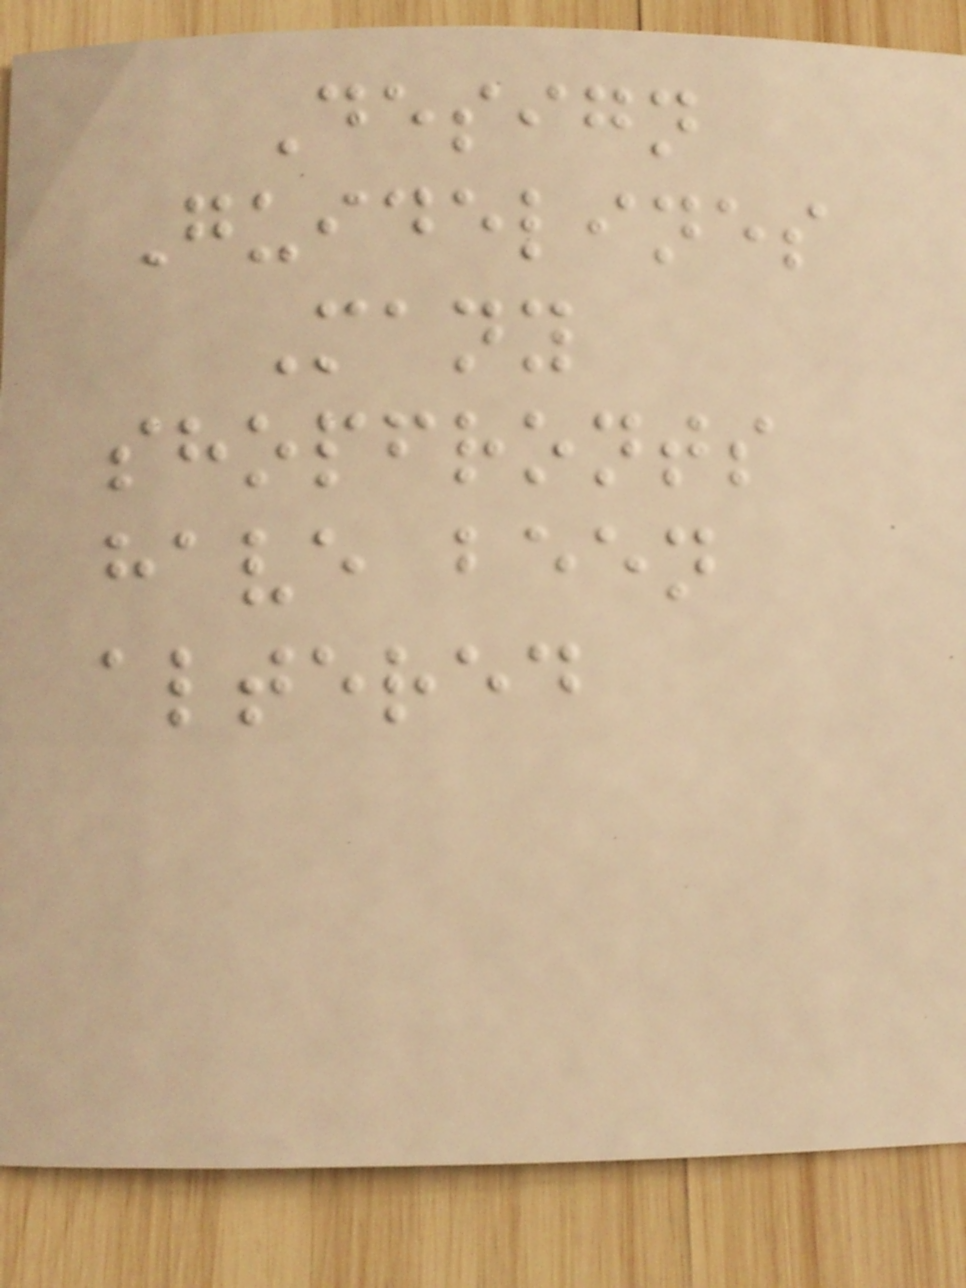Design
Guidelines
Many
shopfronts
have been
altered
